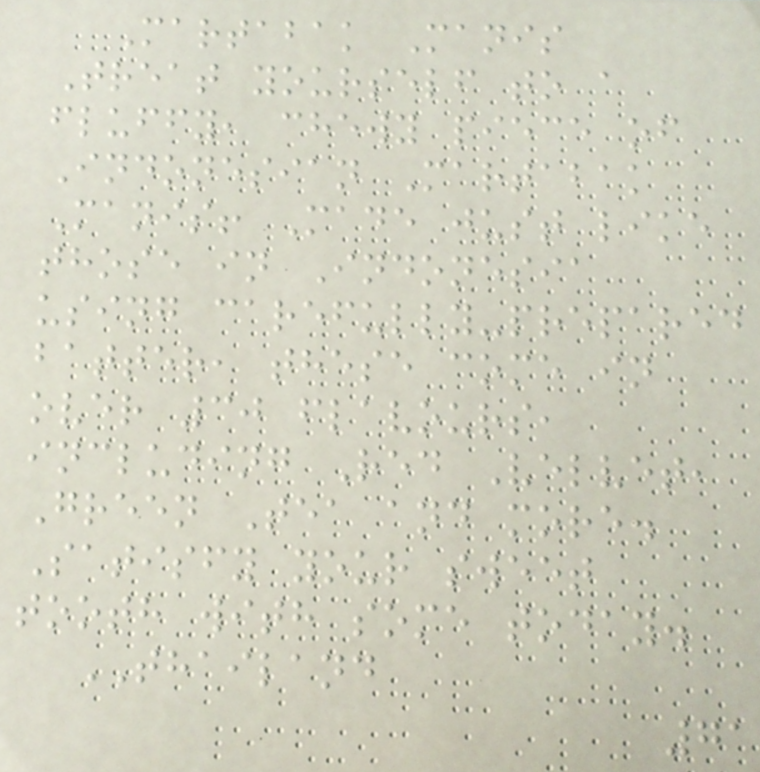Martabak Manis
Treat yourself to a
fluffy, chewy piece of
Indonesian Martabak
Manis! Made just like
those in Indonesia
using carefully-prepared
batter, these come in
over 30 flavours,
including Red Velvet,
Green Tea and more.
Satisfy your sweet
tooth with some today.
THAILAND
71
